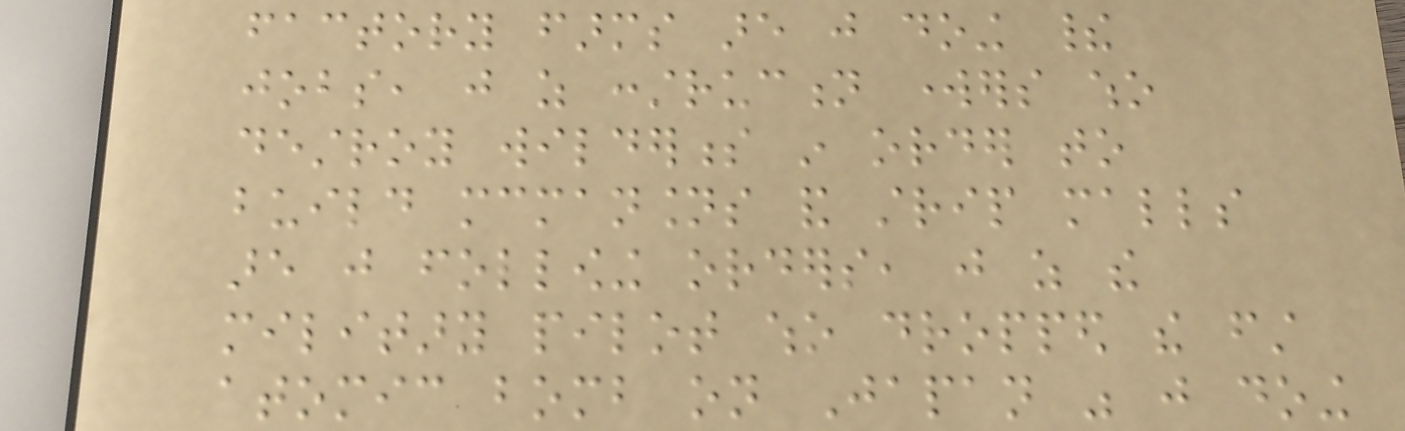factory farms are just doing their
jobs, just as construction workers who
destroy wilderness in order to
build mcmansions and strip malls
are just following orders, just as the
military pilot who dropped the first
atomic bomb on Japan was just doing
